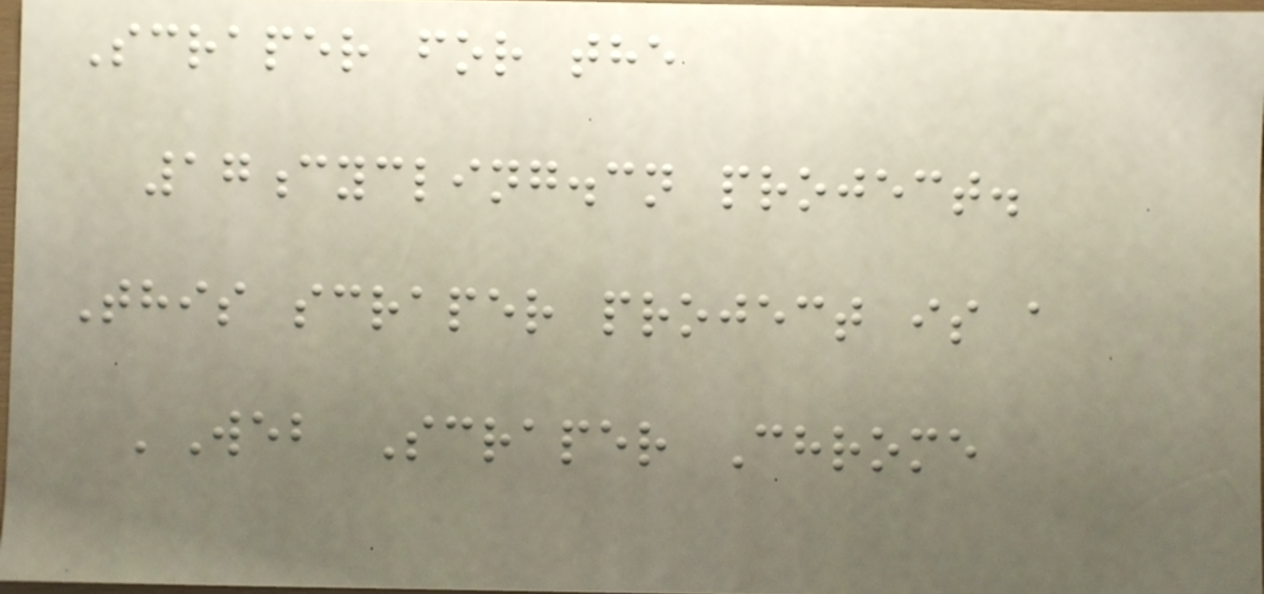Scraper for the
17cycling.cn project.
This scraper project is a
'Web Scraper Chrome
